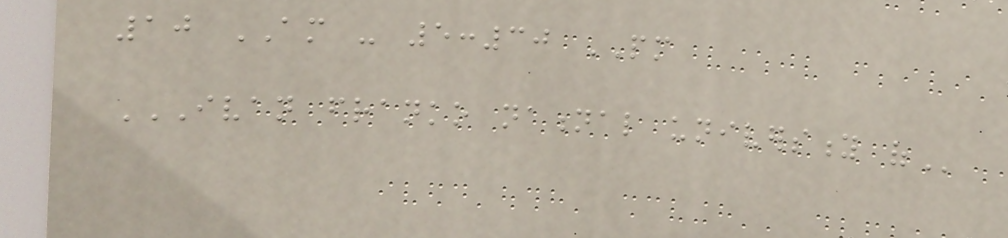10 AM - 5:30 PM
IVAN FRANKO NATIONAL UNIVERSITY OF
